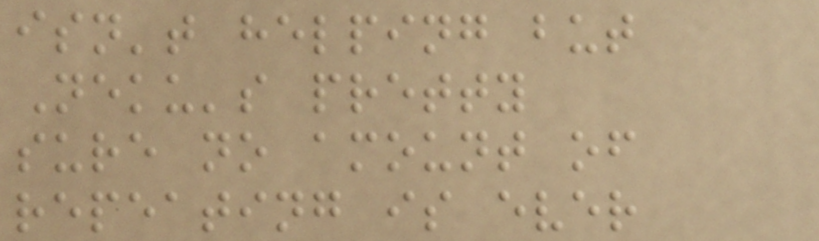isn't helping but
Neku's pretty
sure no amount of
repeating is ever
